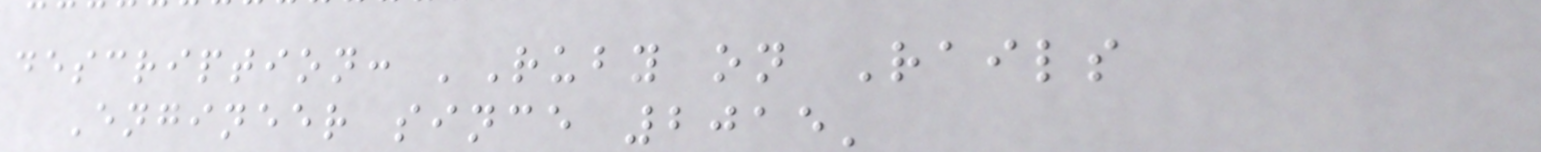description: 'Ruby on Rails
Engineer since 2015'
